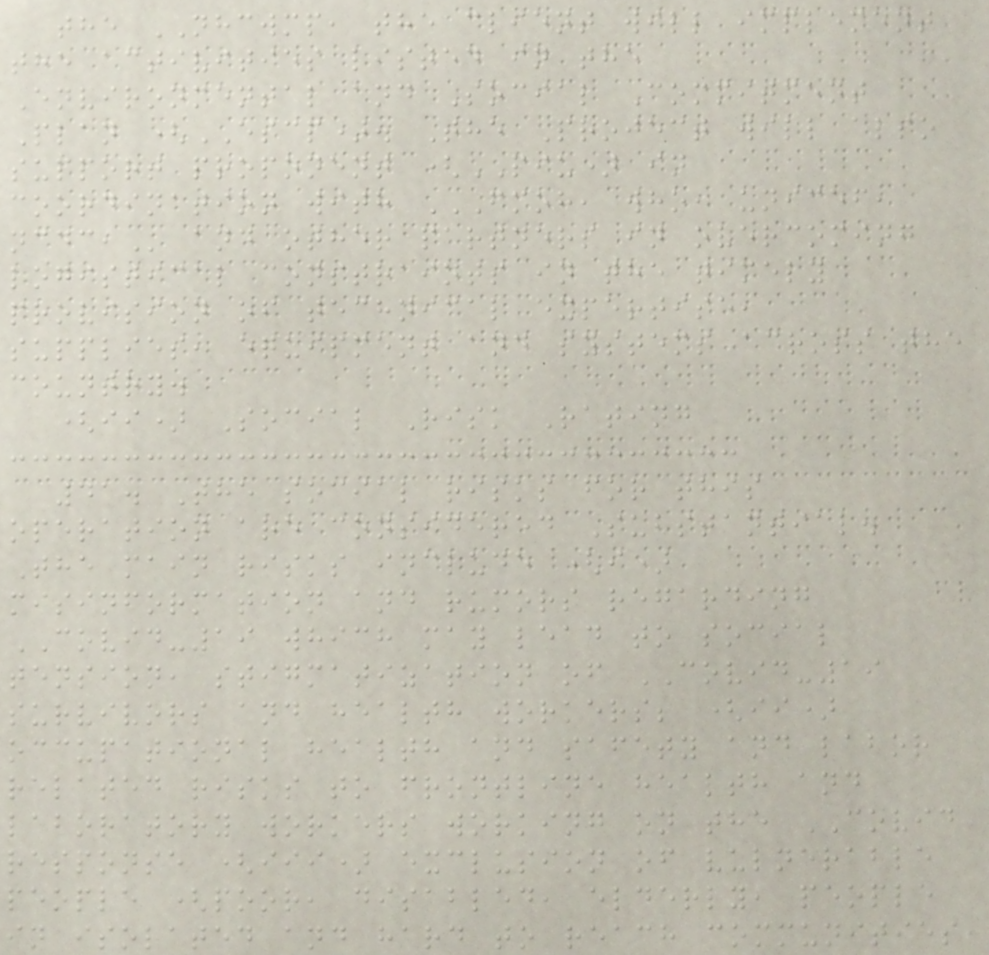the NHCWMP, the client will implement
the activities listed in the
Environmental and Social Commitment
Plan (ESCP). The Project will also
support proponent (PIU) in
coordination with FMOH, WHO, UNICEF,
NCDC, and other partners in overcoming
logistical constraints in the timely
provision of technical expertise,
supplies, equipment and systems across the
country.
(ii) Social Risk Rating
41. The social risks for this
operation are considered Substantial.
The main risks include (i)
misinformation and rumors regarding
COVID-19 which may lead to social
tension, stigmatization of COVID-19
survivors and health workers; (ii)
occupational health and safety and labor
related risks to frontline health and
laboratory workers working on the COVID
response (iii) exclusion of vulnerable
people (poor, disabled, elderly, people
in isolated and hard to reach communities,
